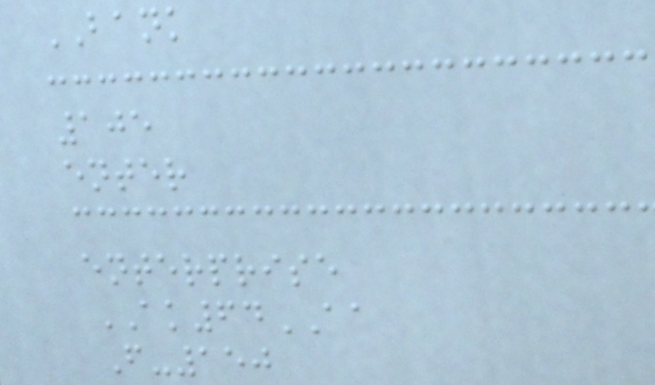BANK
105
enter
enterprise
AK64AA
F-150
